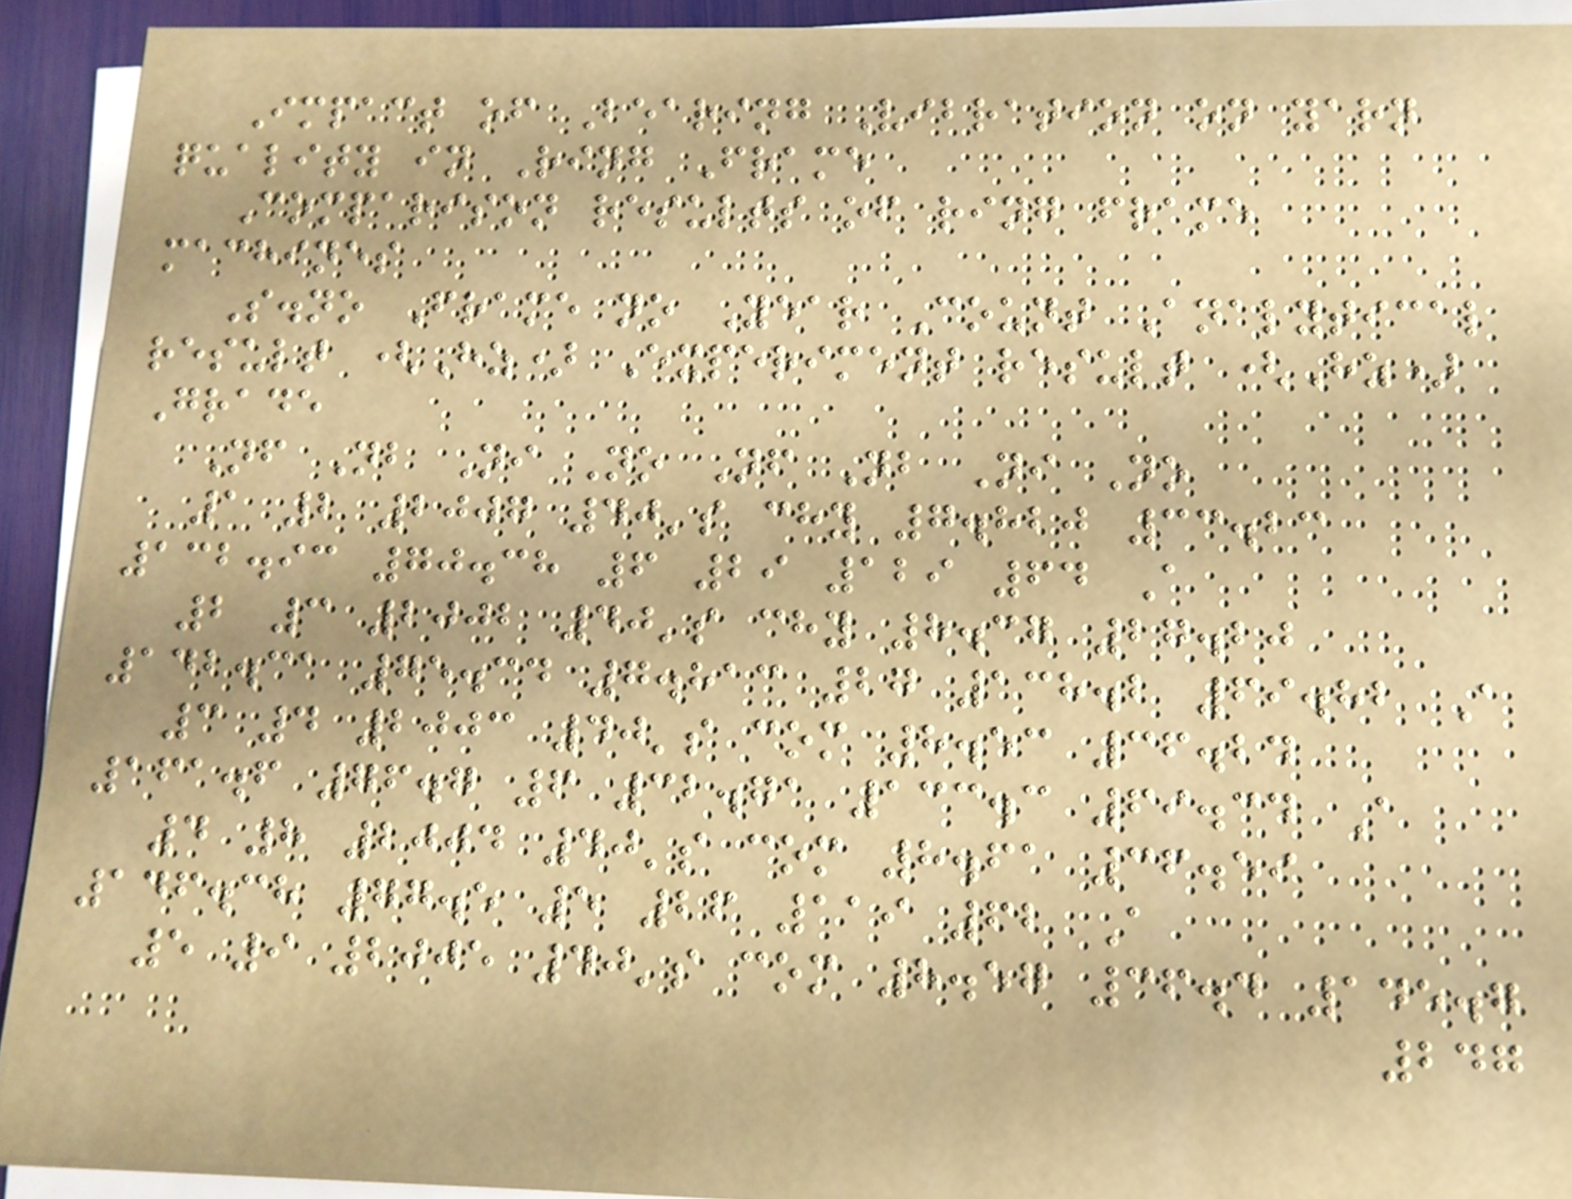Impact of Bearing Vibration on yarn
quality in Ring Frame
Comparison results of ring frame
machines
S.no Frame no Year Count Analytical
result (Hz) Experiment result (Hz)
Grade
Nf Nb Ni No Nf Nb Ni No
1 2 2007 40's chy 7.820 33.23
132.93 70.38 6 29 129 64 A
2 3 2002 40's chy 8.37 27.20
142.31 75.34 7.813 27 138.2 69.82 A
3 4 2003 40's com 8.53 36.24
161.6 76.7 6 32.71 133.3 69.34 A
4 8 2004 40's com 8.61 36.59
146.38 77.5 5 26 119 62 A
5 9 2005 40's com 8.57 36.4 145.7
247
